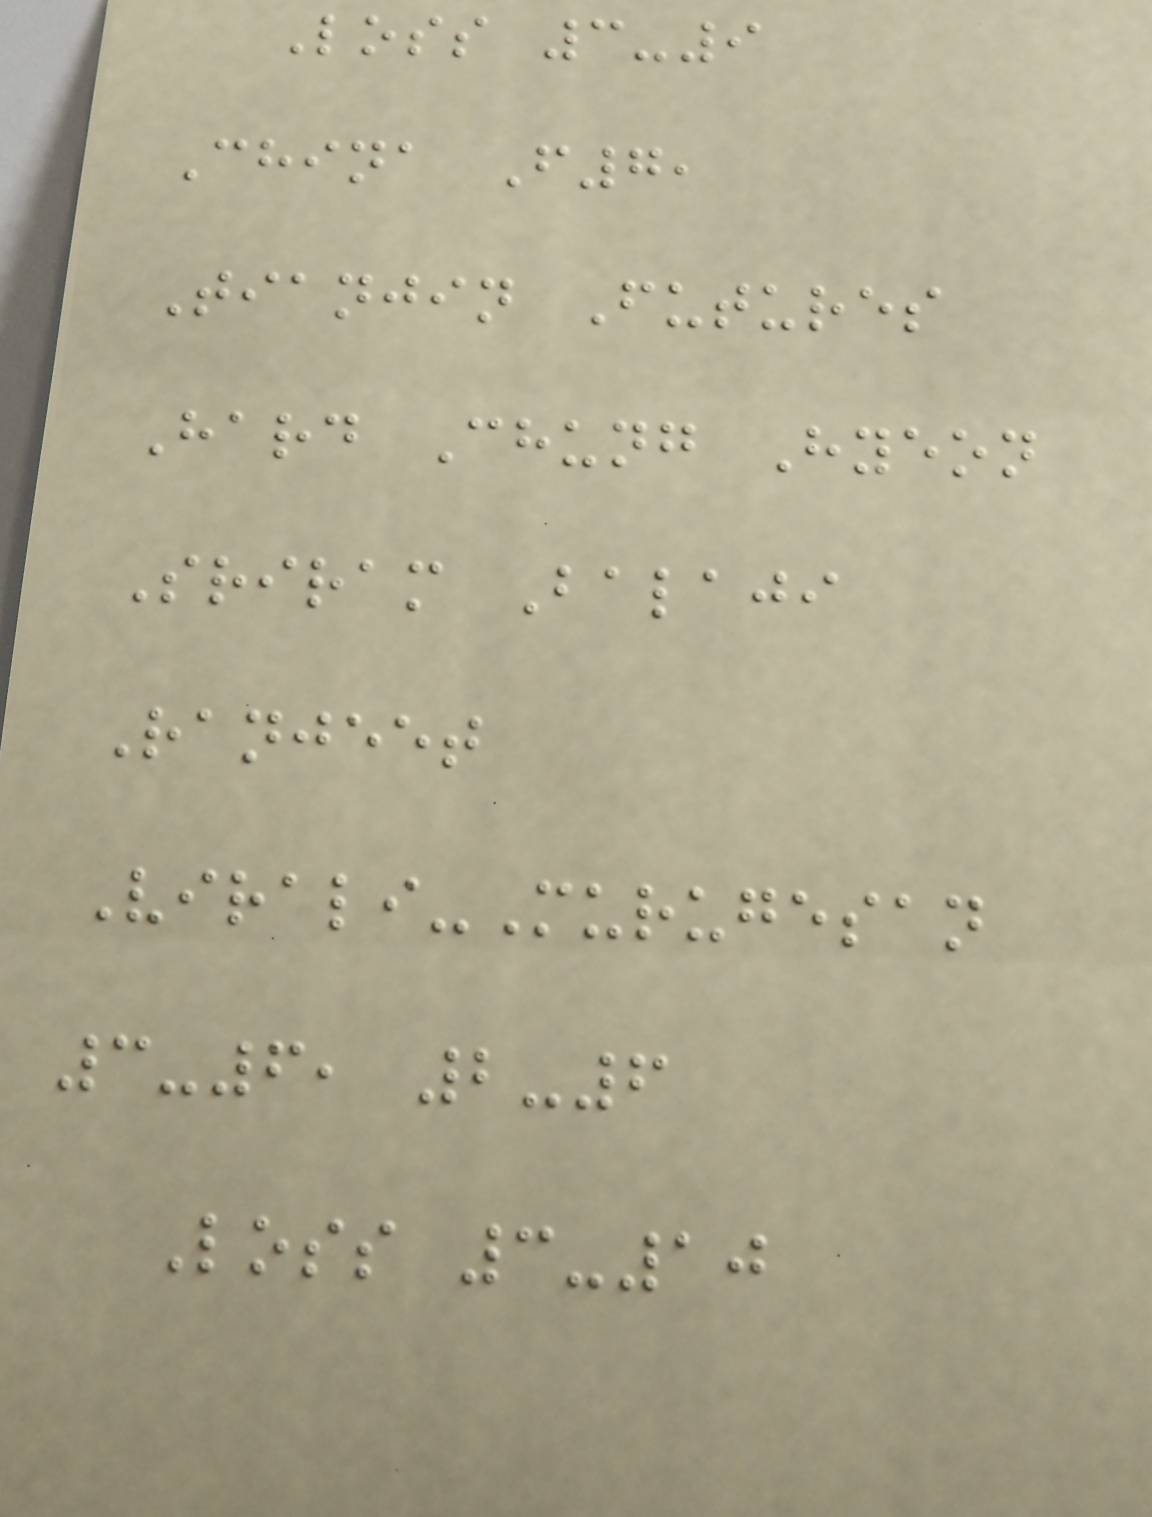Loss 3-9
China F7,
Tianjin Futures
Hard Chung Hyeon
Sriram Balaji
Ranjeet
Virali-Murugesan
3-6, 2-6
Loss 3-10
